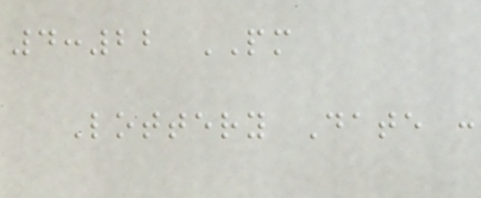4:22 PM
Lottery Date :
